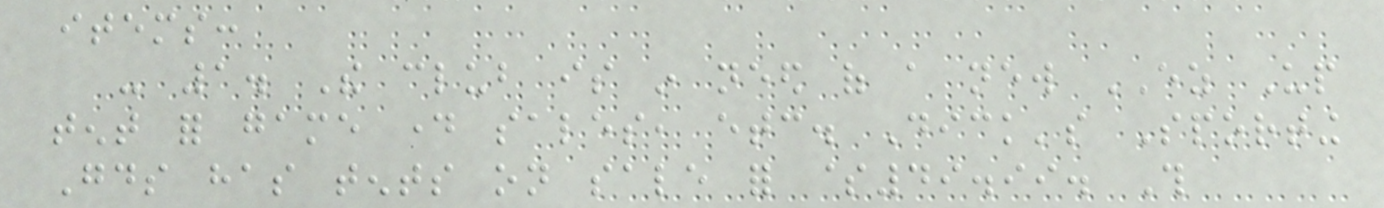items:
- 1. The club is in need of a new EZ Up
tent for game day sales, etc. Dick's Sporting
Goods has tents on sale for $49.99. This
